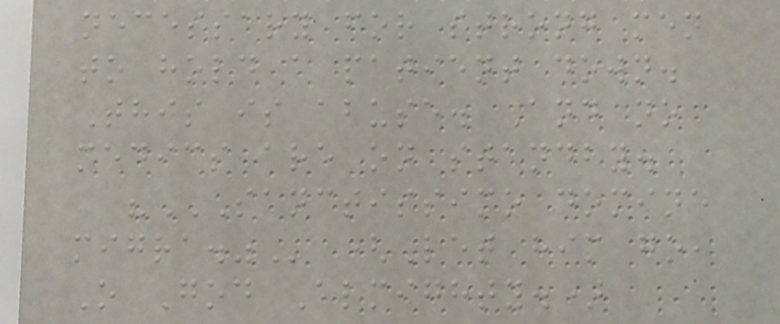necessary for strong men
to hold a patient down.
This is abuse. And no
medics are on standby.
"SANCTISSIMO DOMINE
MIGRA." (Let him go,
O God Almighty.)
